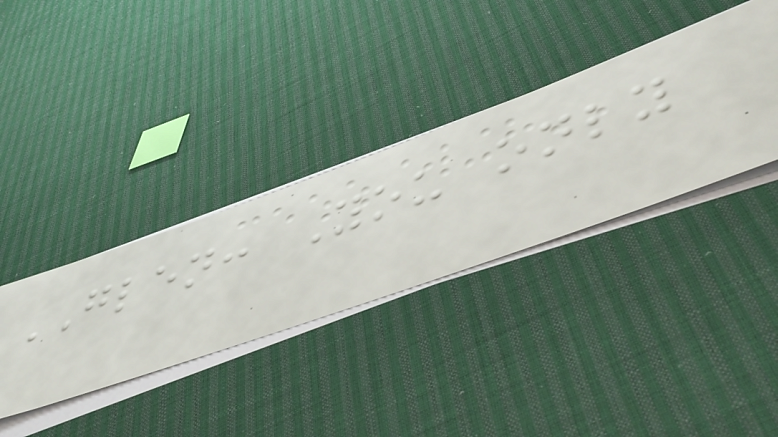GLEN: You only
